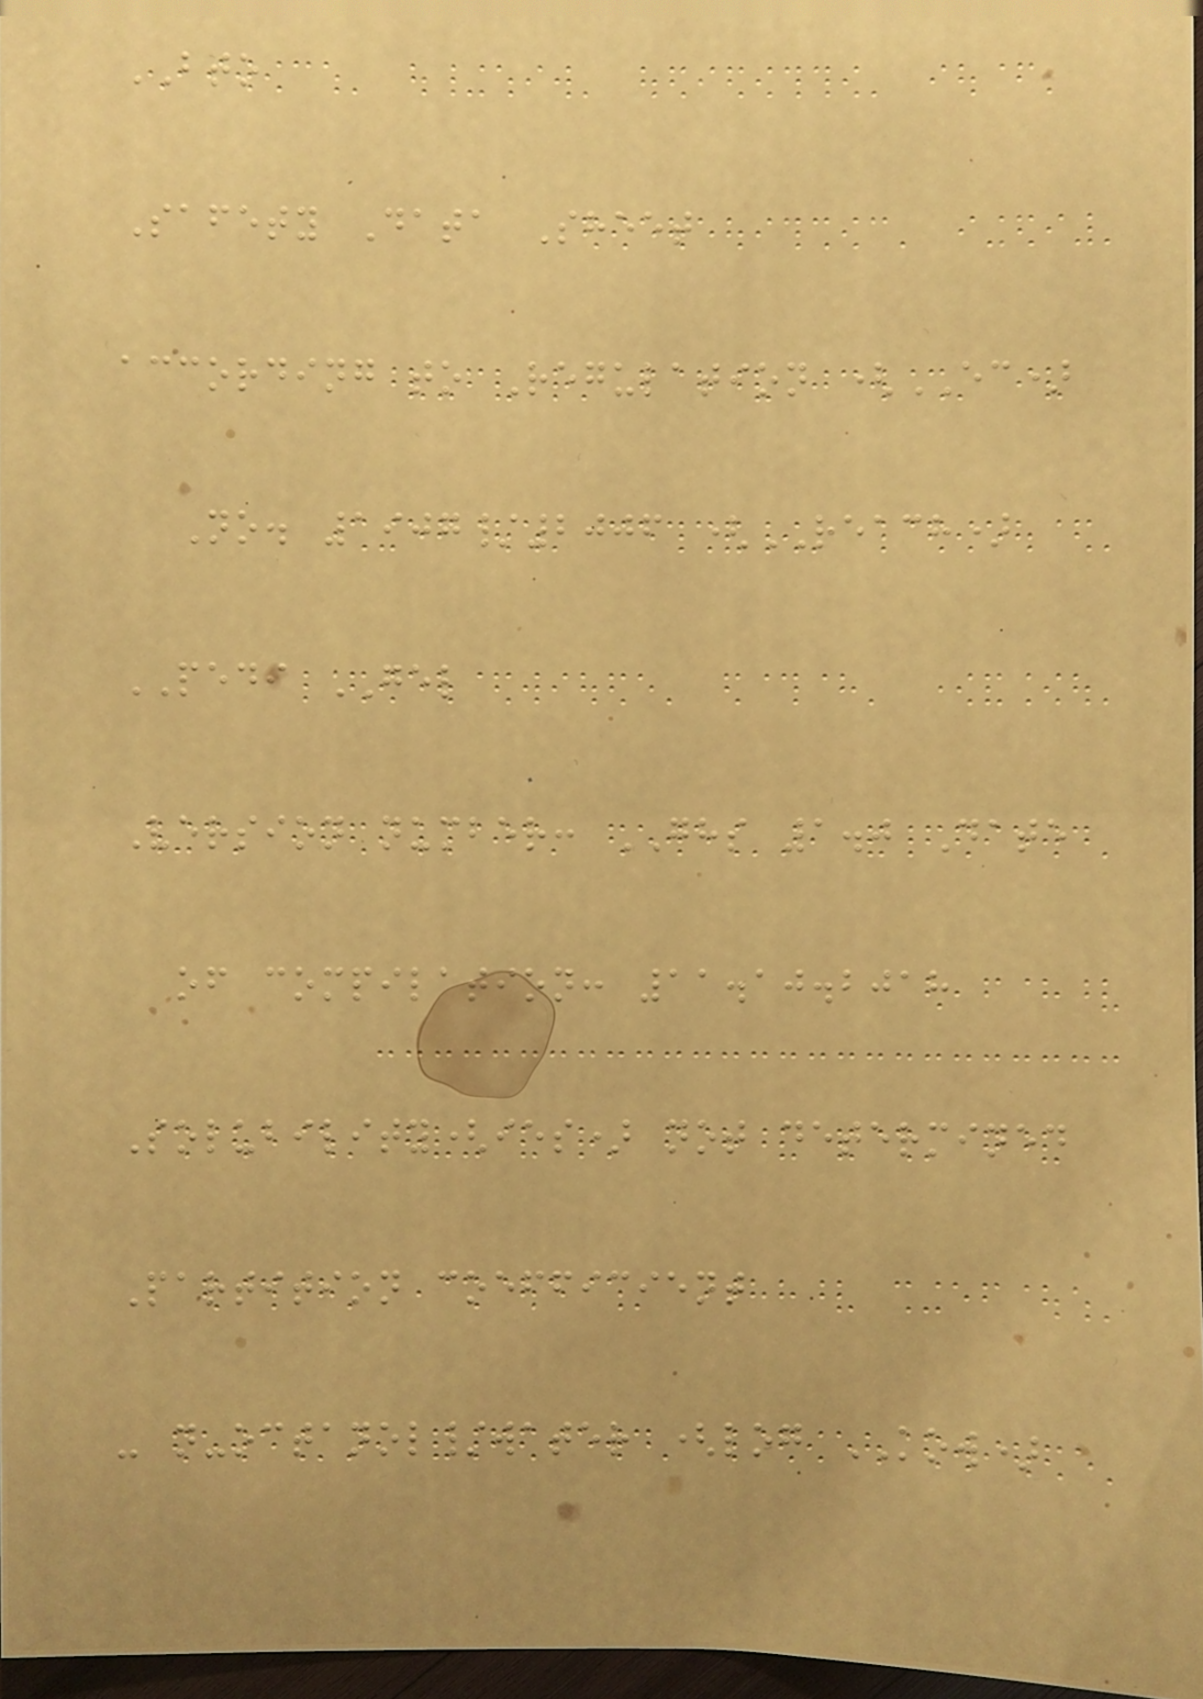BTO
Safety Data Sheet
according to Regulation (EC)
No. 1907/2006 (REACH)
PEDI GEL
Version number: GHS 1.0 Date
of compilation: 11.10.2018
Solubility(ies) not determined
Partition coefficient
- n-octanol/water (log KOW)
